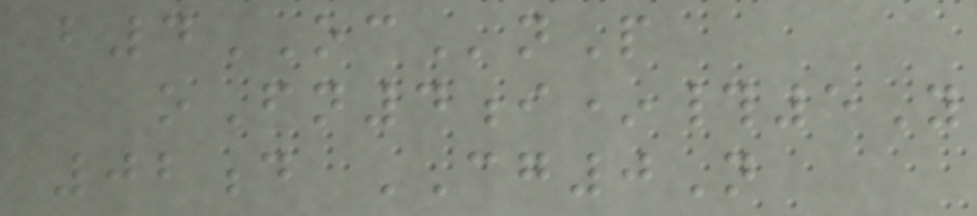b4OCnP
oFn4i*#5Y
02d CG0N
